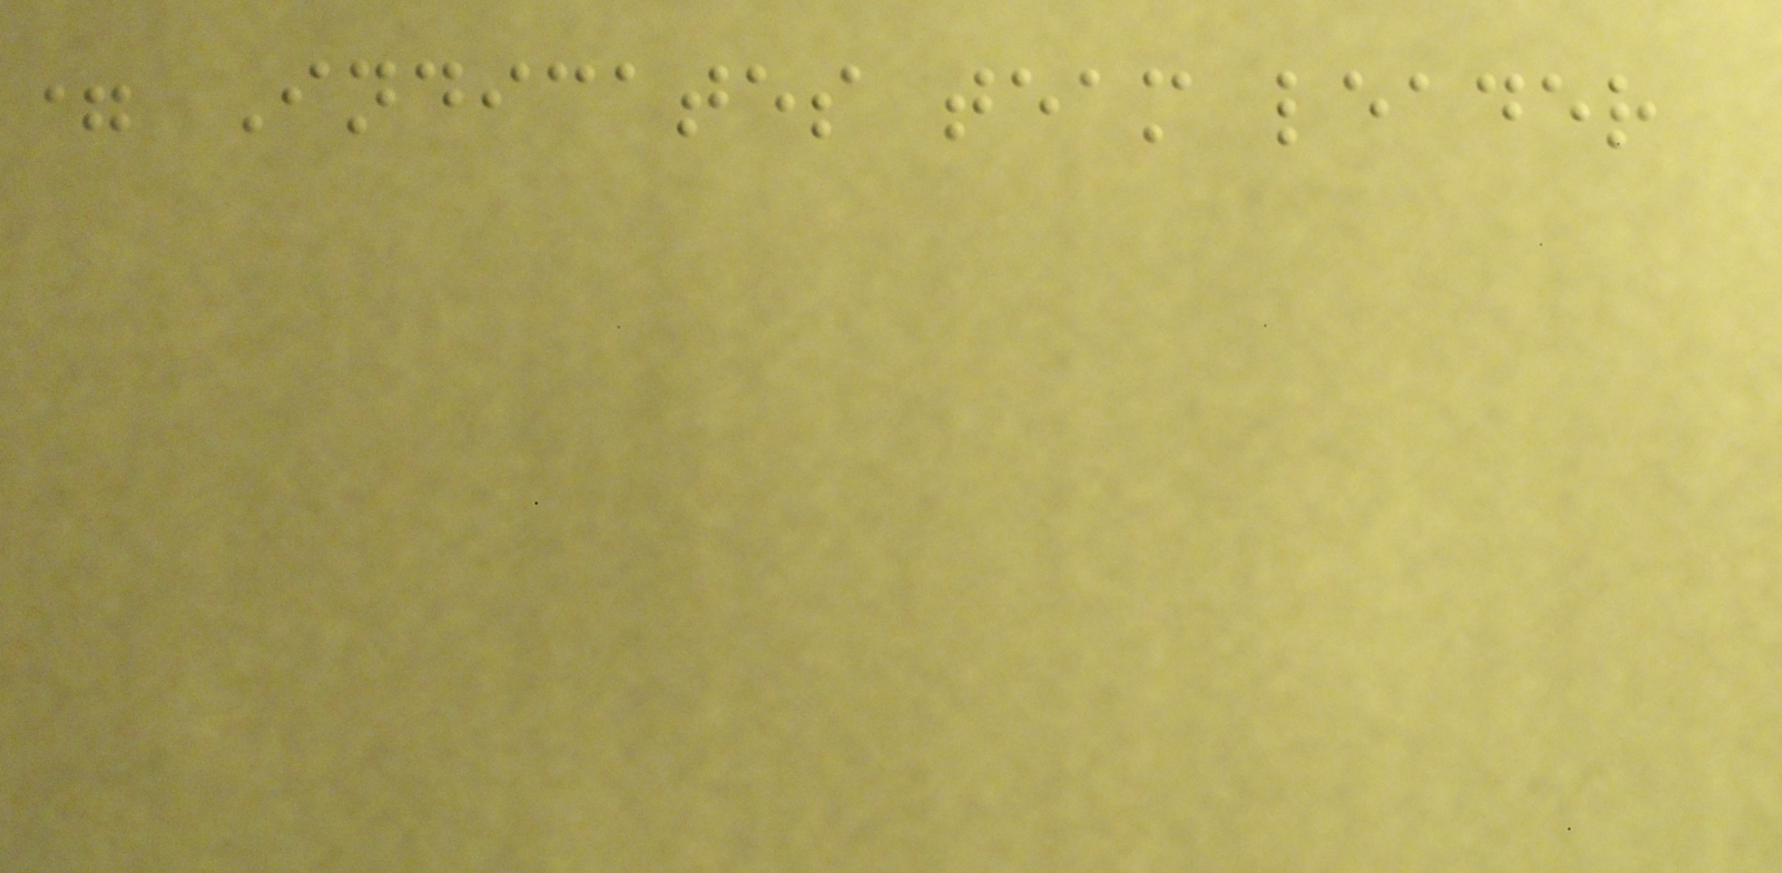= Indicates team leader
